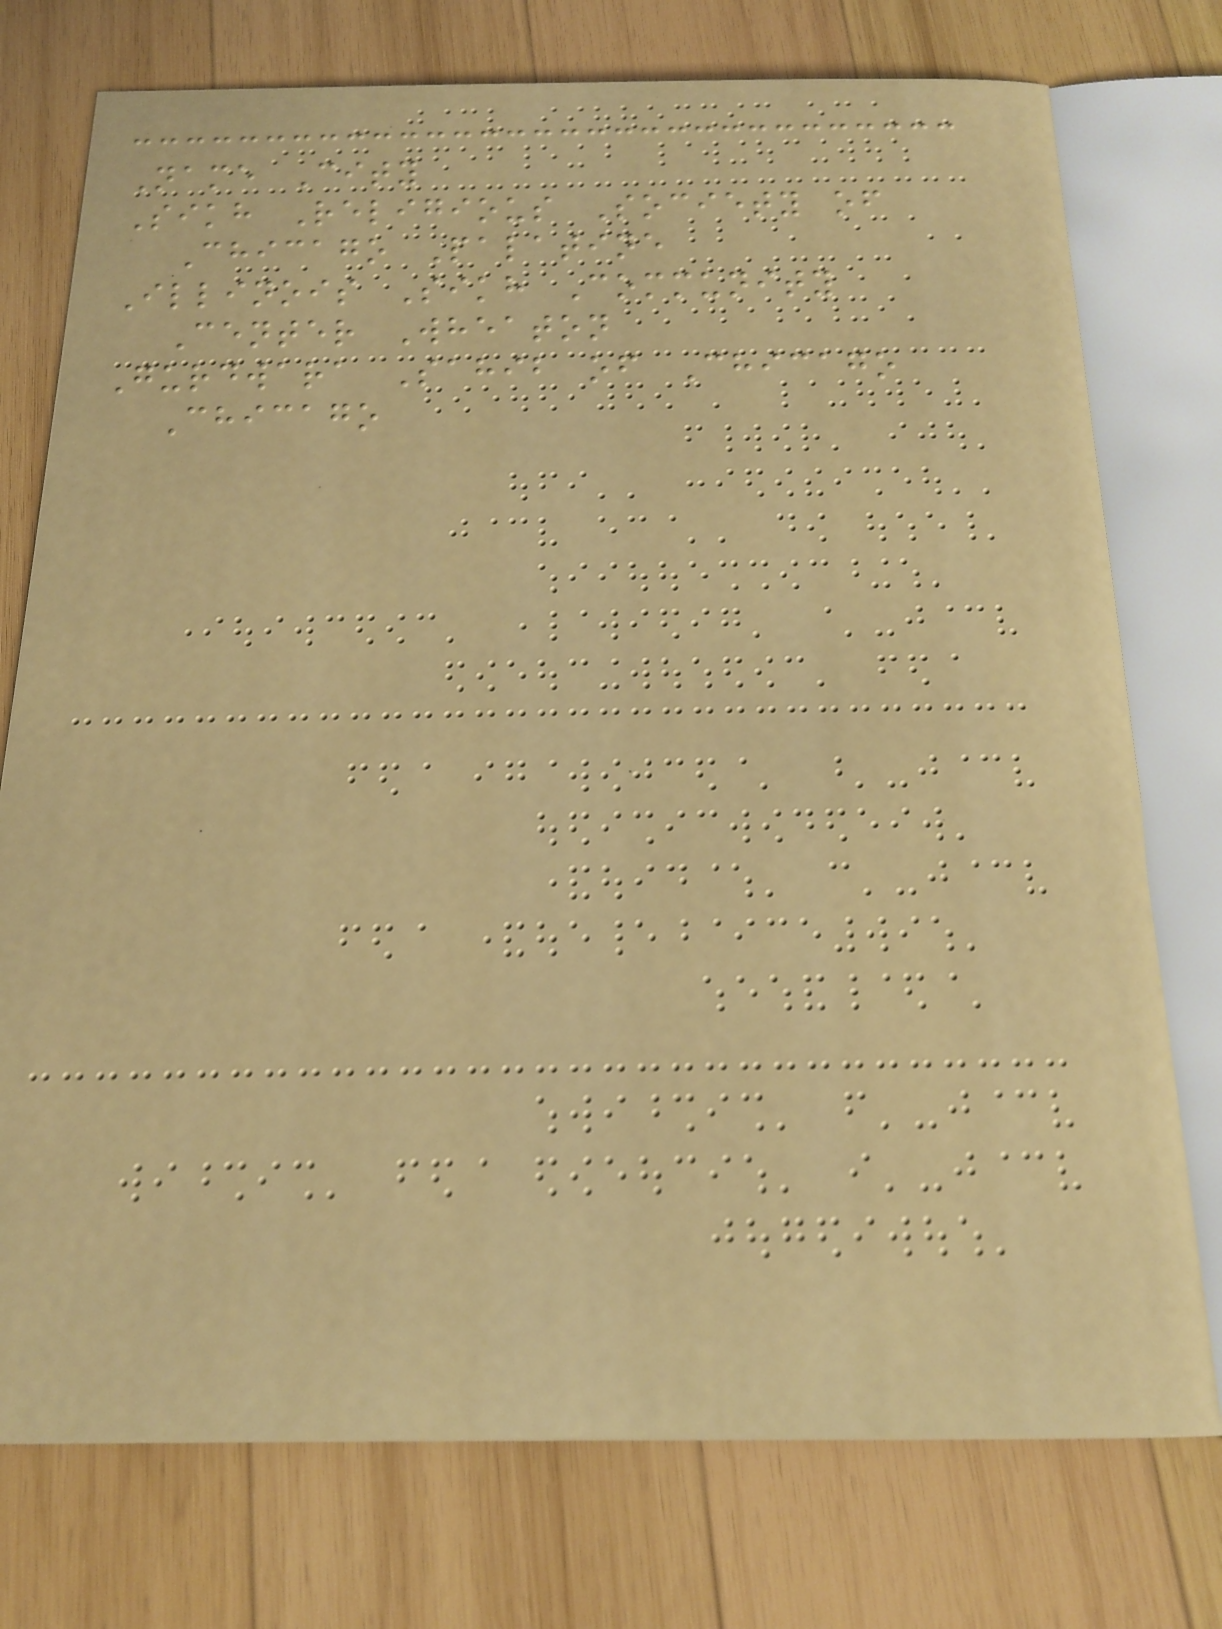Name City
Sikh Religious Society of
Chicago Palatine
Illinois Sikh Community
Center Wheaton
Gurdwara Sahib of Chicago
Chicago
